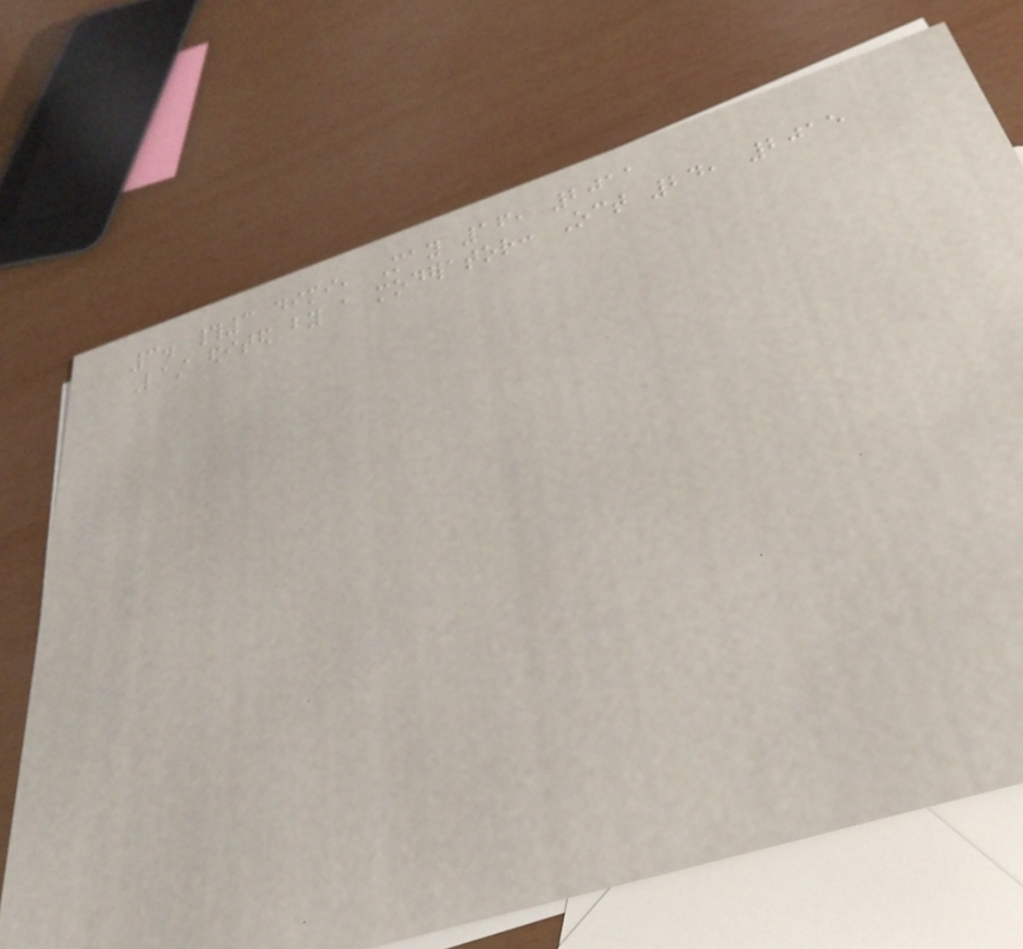3. #3 dimi, May 16, 2011
Last edited by a moderator: Oct 24, 2015
